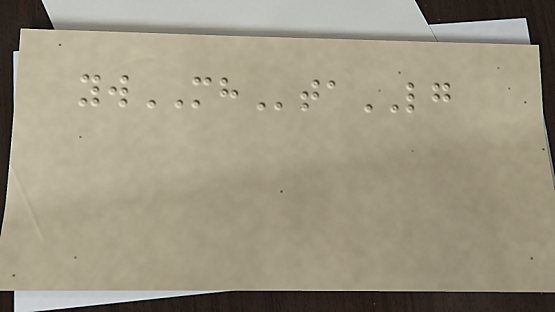ywMHtaLG
